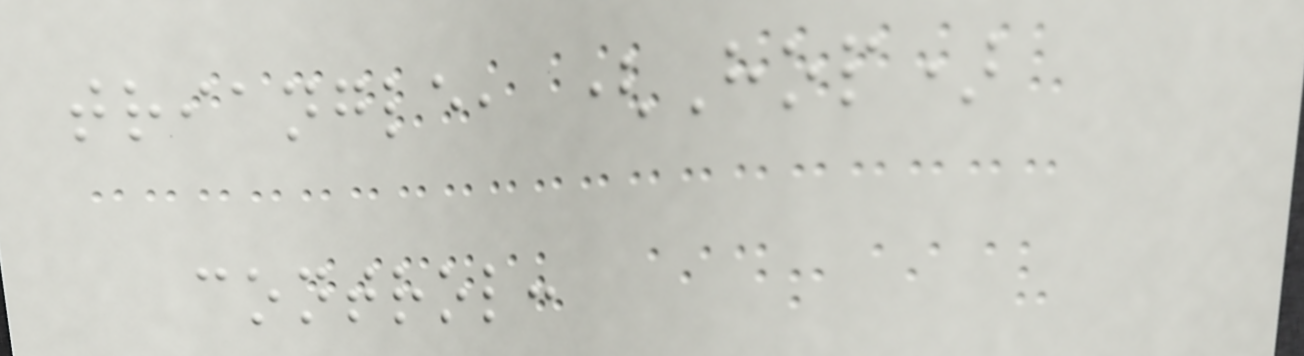triangle, (Hop)
control:
